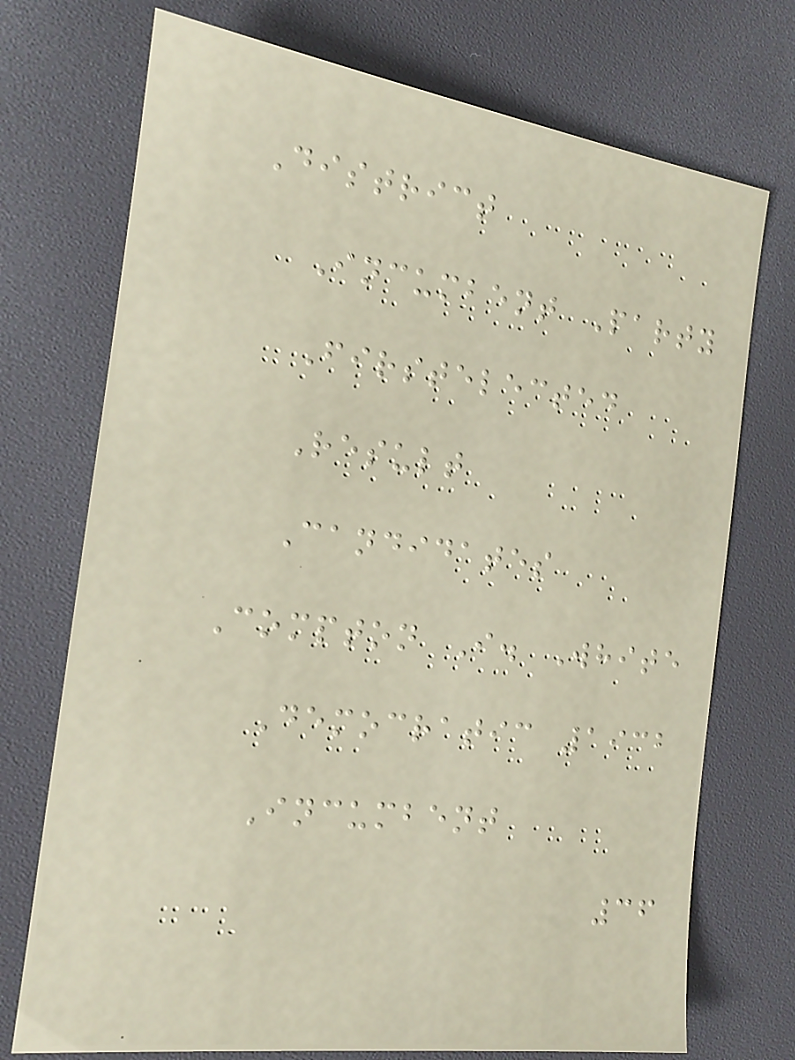District
Incumbent Party
Firstelected
Result
Candidates
Compton I. White
Democratic 1932
Incumbent
36
